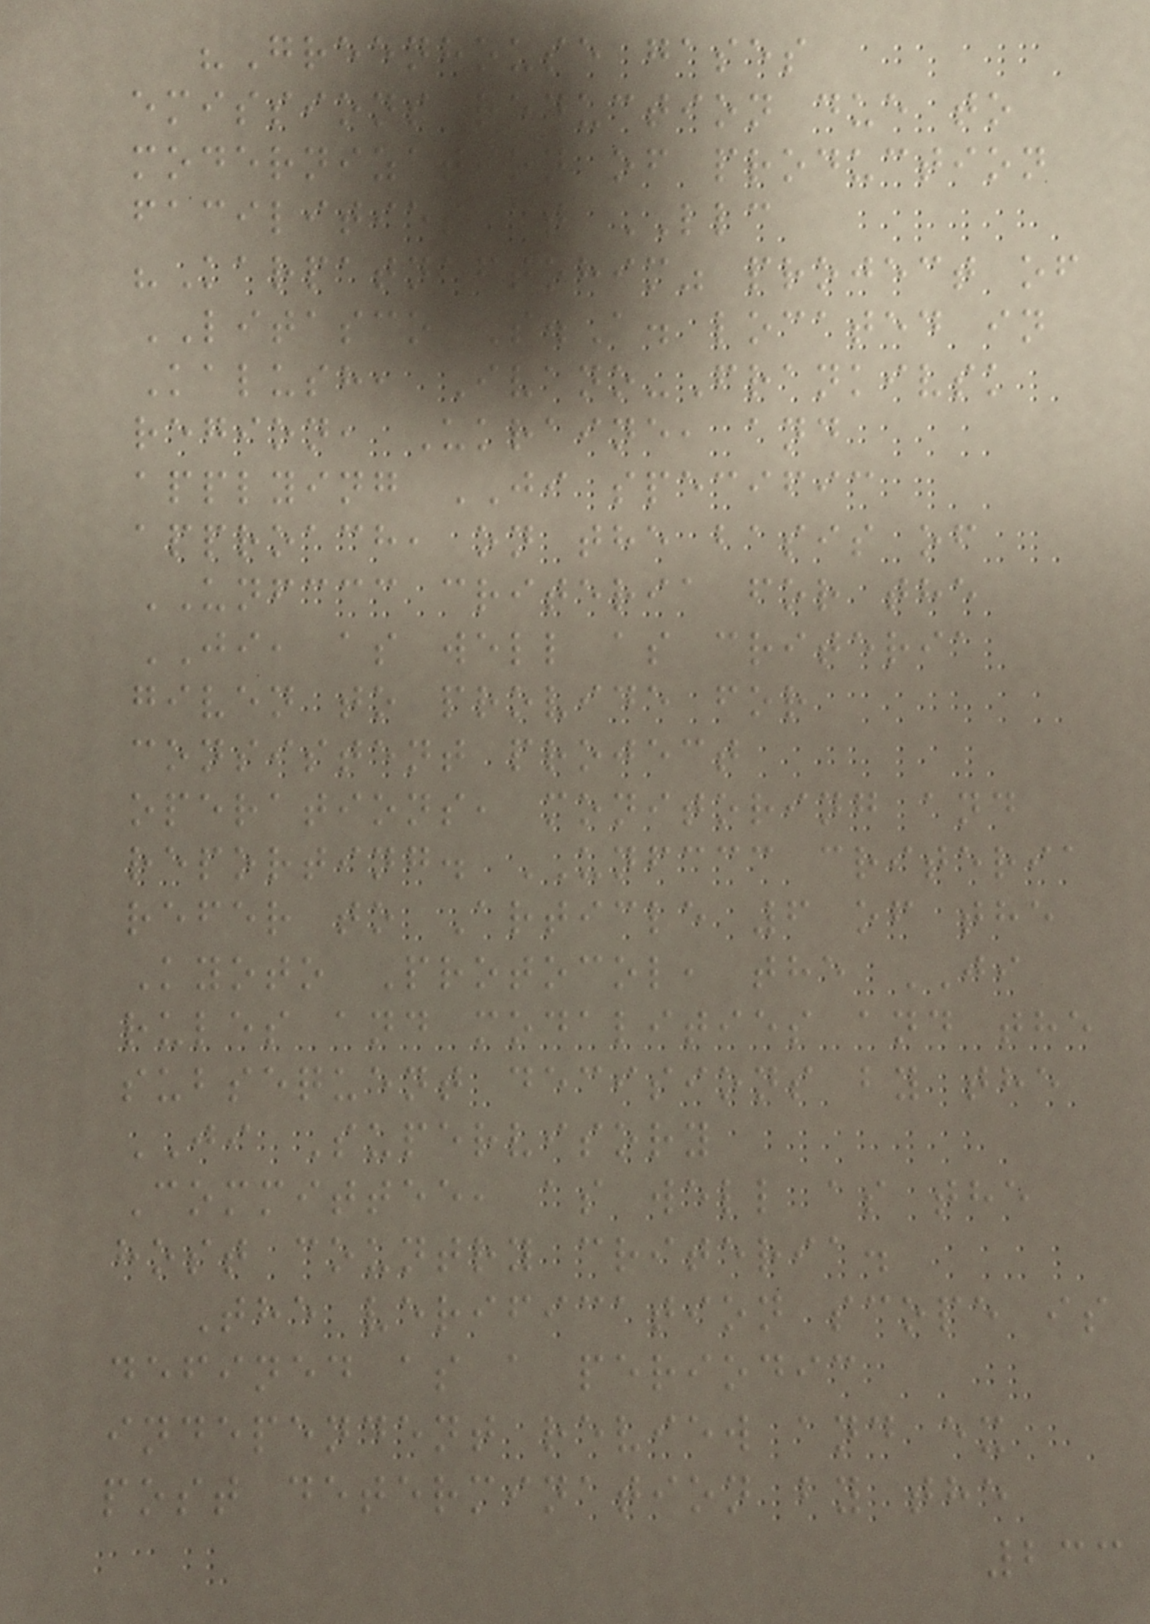"Greenhouse gases
emissions reduction due to
modernization of production
facilities at LLC
"Karpatnaftohim" project of
LITASCO S.A. located in
Kalush, Ivano-Frankivsk
region, Ukraine, and
applying JI specific
approach, on the basis of
UNFCCC criteria for the
JI, as well as criteria
given to provide for
consistent project
operations, monitoring and
reporting. UNFCCC criteria
refer to Article 6 of the
Kyoto Protocol, the JI
rules and modalities and the
subsequent decisions by the
JI Supervisory
Committee, as well as the
host country criteria.
The verification scope is
defined as a periodic
independent review and ex
post determination by the
233
